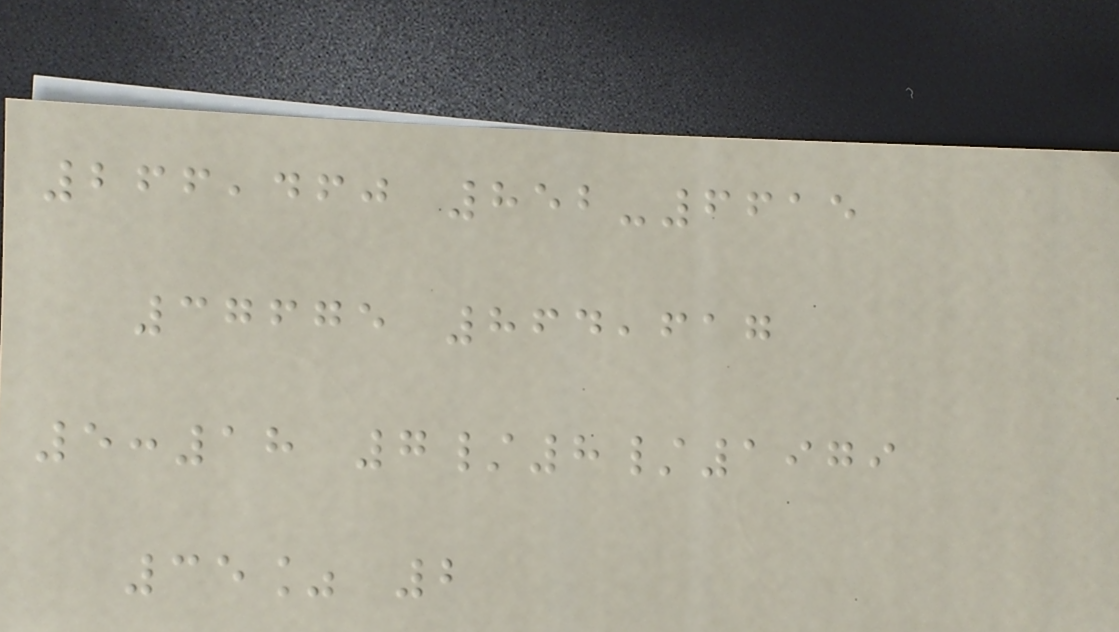266,460 852-6615
37675 864,617
5:18 7/8/1979
35% 2
